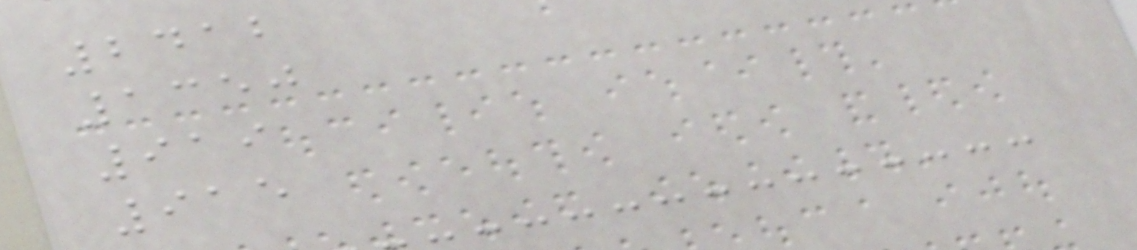2412
1350
919
915
